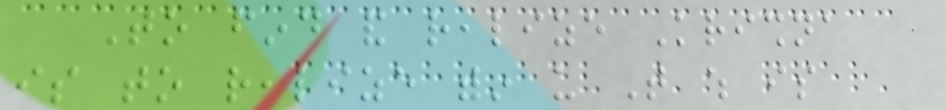To find and realize Krishna
is to realize within us That which is
